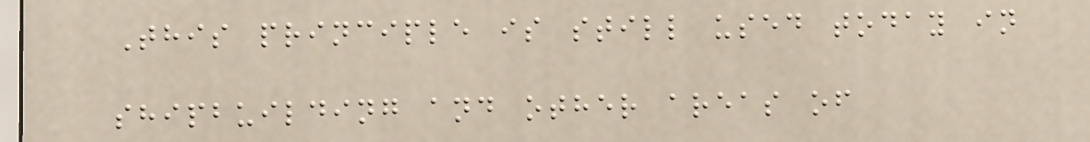This principle is still used today in
shipbuilding and other areas of
